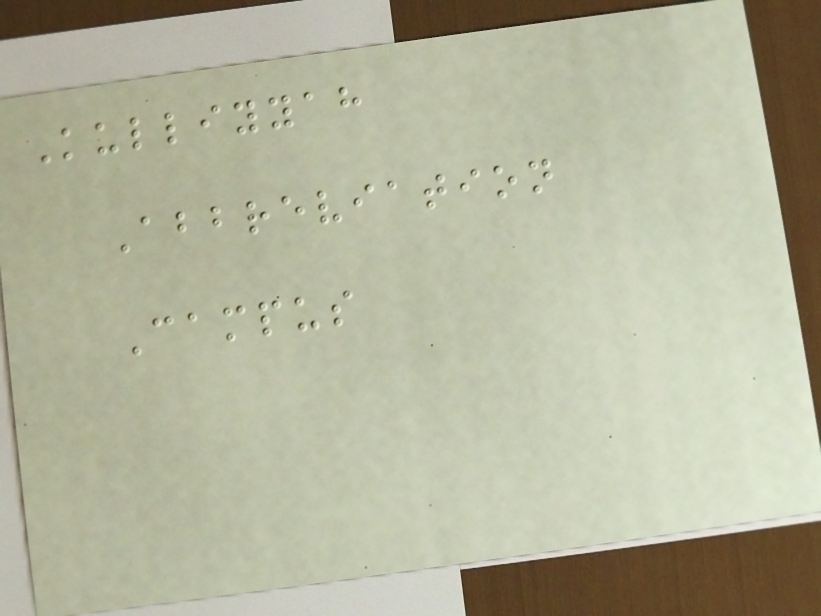Kulliyyah
Abbreviation
Campus
